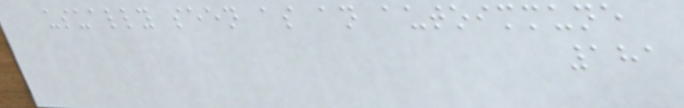usually seen as an autoimmune
181
